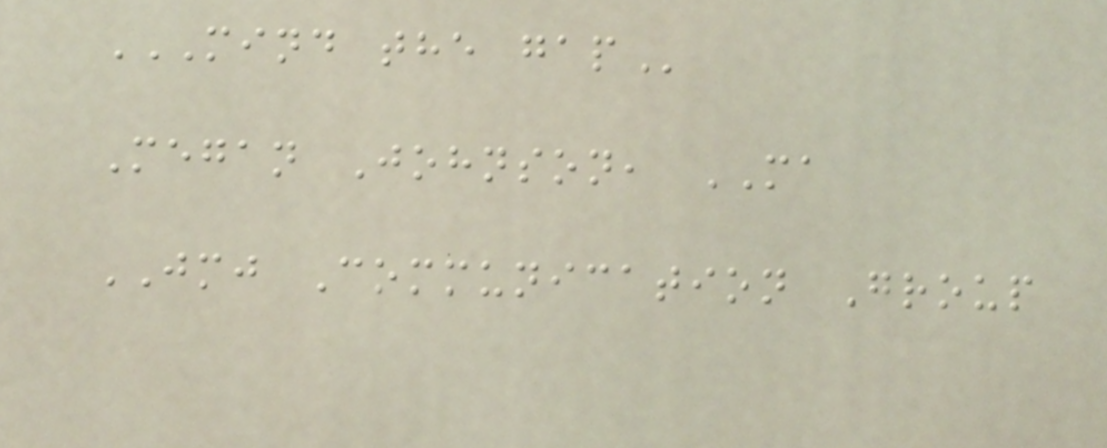MIND THE GAP
Megan Johnson, MA
JMJ Communication Group
